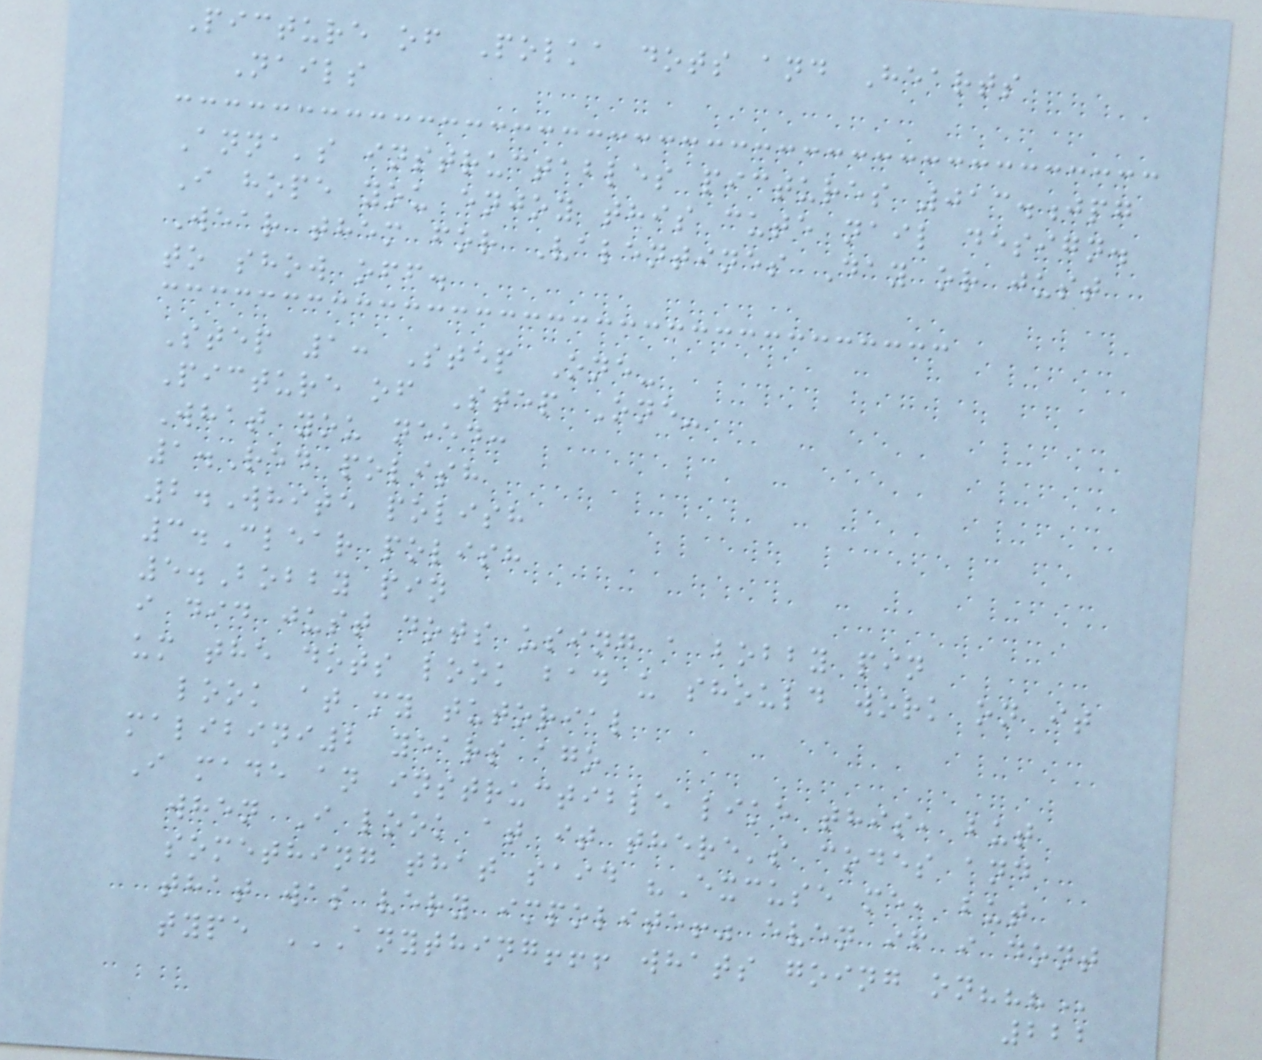Picture of Polka dots and Hearts
Nails
Anna's instructables pictures 013.jpg
I hope you enjoy this cute nail design.
Wear them for Valentines Day or just
to show off.
Step 1: Step One-
Picture of Step One-
What you need:
1.Red polish
2.White polish
3.Clear polish
5.Bobby pin
i did just dots using a bobby pin
um the dots look bad u should work on it
look at my tutorial
malibini2 years ago
I made an instructible like this, but
when I look at it there's codes and
something that said "Excuse me, but
that was very impolite!" even if i dont
type ANYTHING!!! WHATS GOING ON???
222
